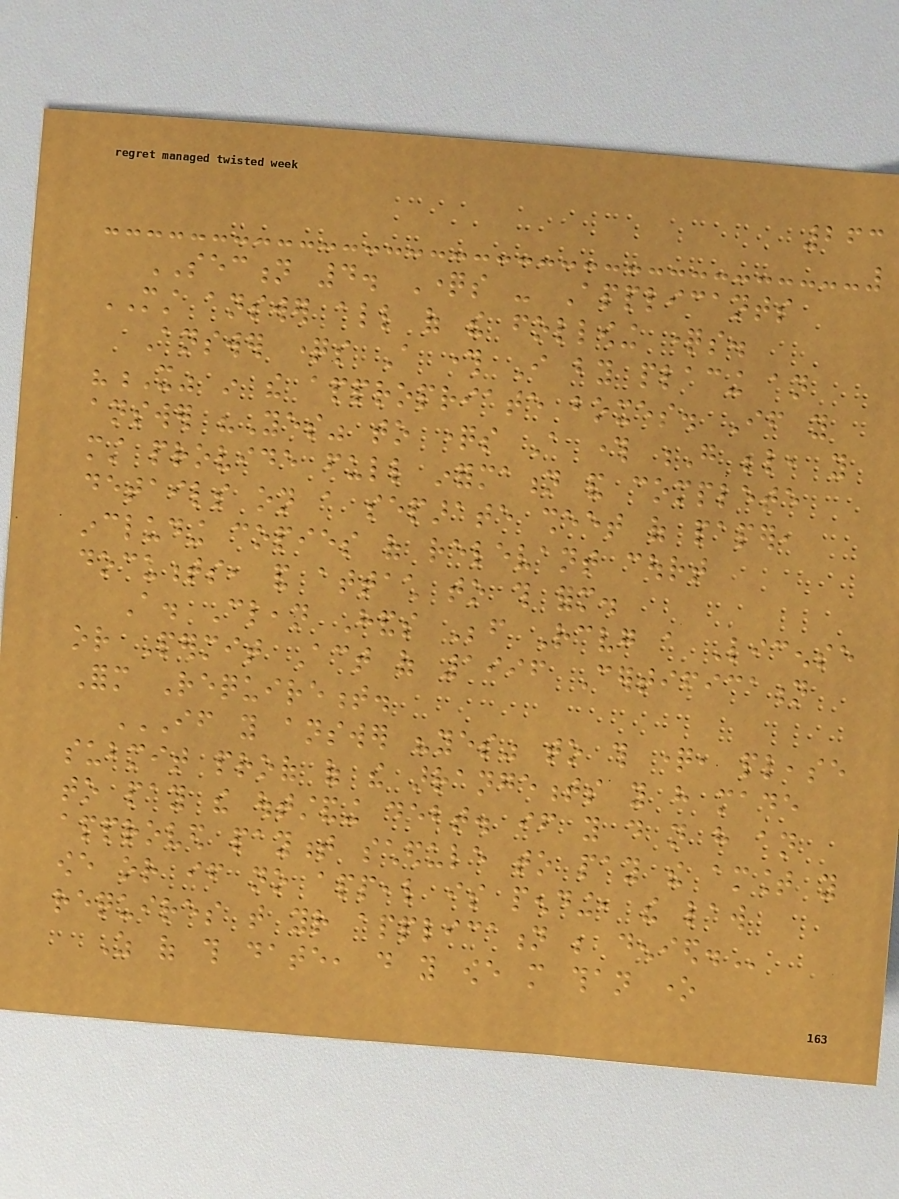263
SECTION 4. Questions - Applicants
MUST answer all of the following questions.
Answer questions A through I by placing an
"X" in the appropriate boxes. If you
answer "Yes" to questions A through G below, you
must provide full information and complete
details on a separate sheet of paper,
including copies of relevant court
documents, and attach to this form.
A. Clean Hands Before Receiving a License
or Permit Act of 1996 Certification
Form Requirement.
IF YOU ANSWER "YES" TO THIS QUESTION, PLEASE
SUBMIT PROOF OF THE ARRANGEMENTS YOU HAVE MADE
TO PAY THE OUTSTANDING DEBT. IF YOU DO NOT HAVE AN
APPROVED PAYMENT SCHEDULE TO PAY THE AMOUNT YOU
OWE OR IF NO APPEAL IS PENDING, THE LAW
REQUIRES THAT YOUR APPLICATION BE DENIED.
As of this date, do you owe more than one
